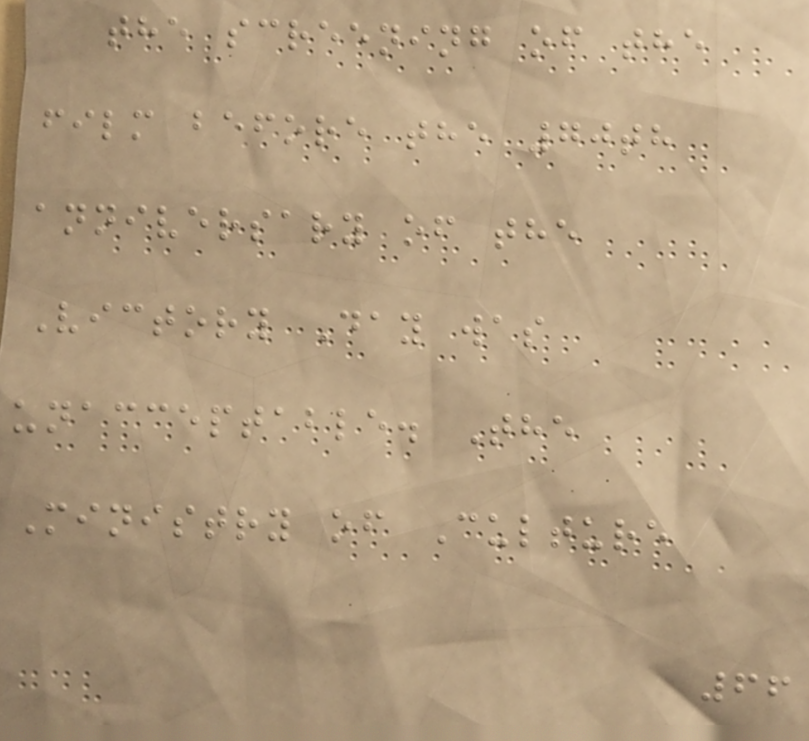the screening of the
film before the 70th
anniversary of the
Victory Day was
unacceptable. The
Ministry of Culture
66
